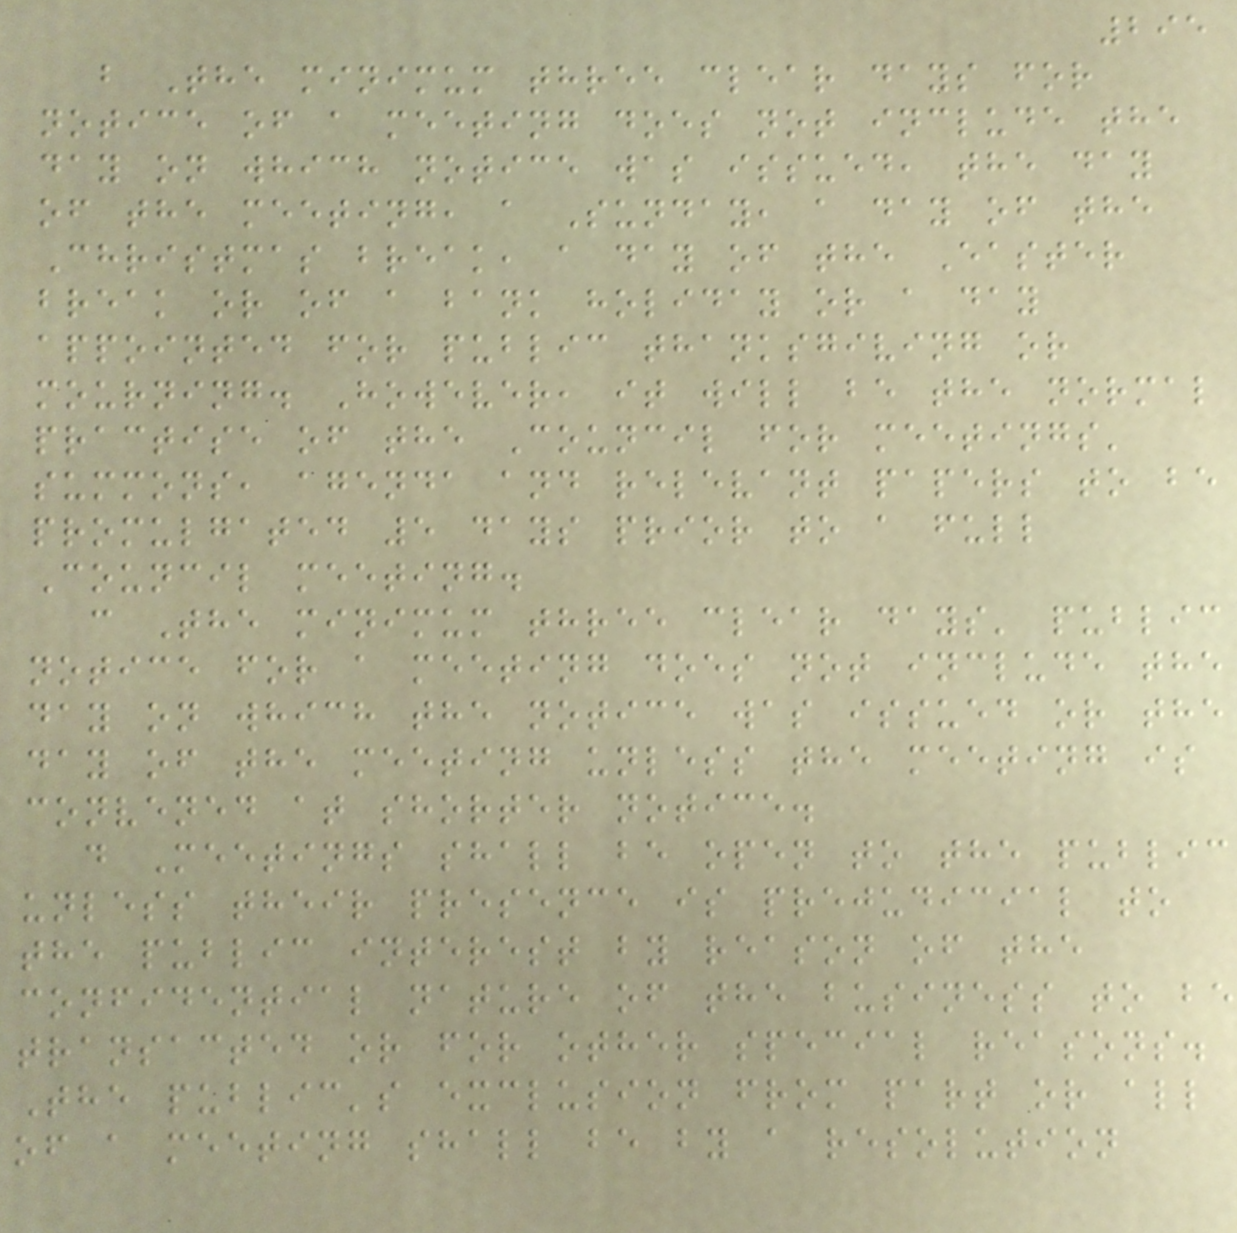295
b The minimum three clear days for
notice of a meeting does not include the
day on which notice was issued, the day
of the meeting, a Sunday, a day of the
Christmas break, a day of the Easter
break or of a bank holiday or a day
appointed for public thanksgiving or
mourning. However, it will be the normal
practise of the Council for meetings'
summons, agenda and relevant papers to be
promulgated 5 days prior to a full
Council meeting.
c The minimum three clear days' public
notice for a meeting does not include the
day on which the notice was issued or the
day of the meeting unless the meeting is
convened at shorter notice.
d Meetings shall be open to the public
unless their presence is prejudicial to
the public interest by reason of the
confidential nature of the business to be
transacted or for other special reasons.
The public's exclusion from part or all
of a meeting shall be by a resolution
